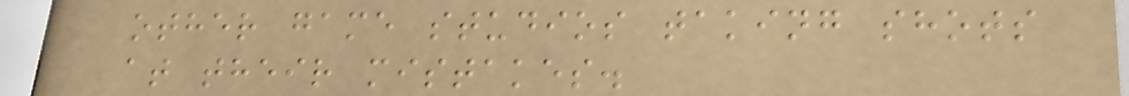other game studios taking shots
at their mistakes.
